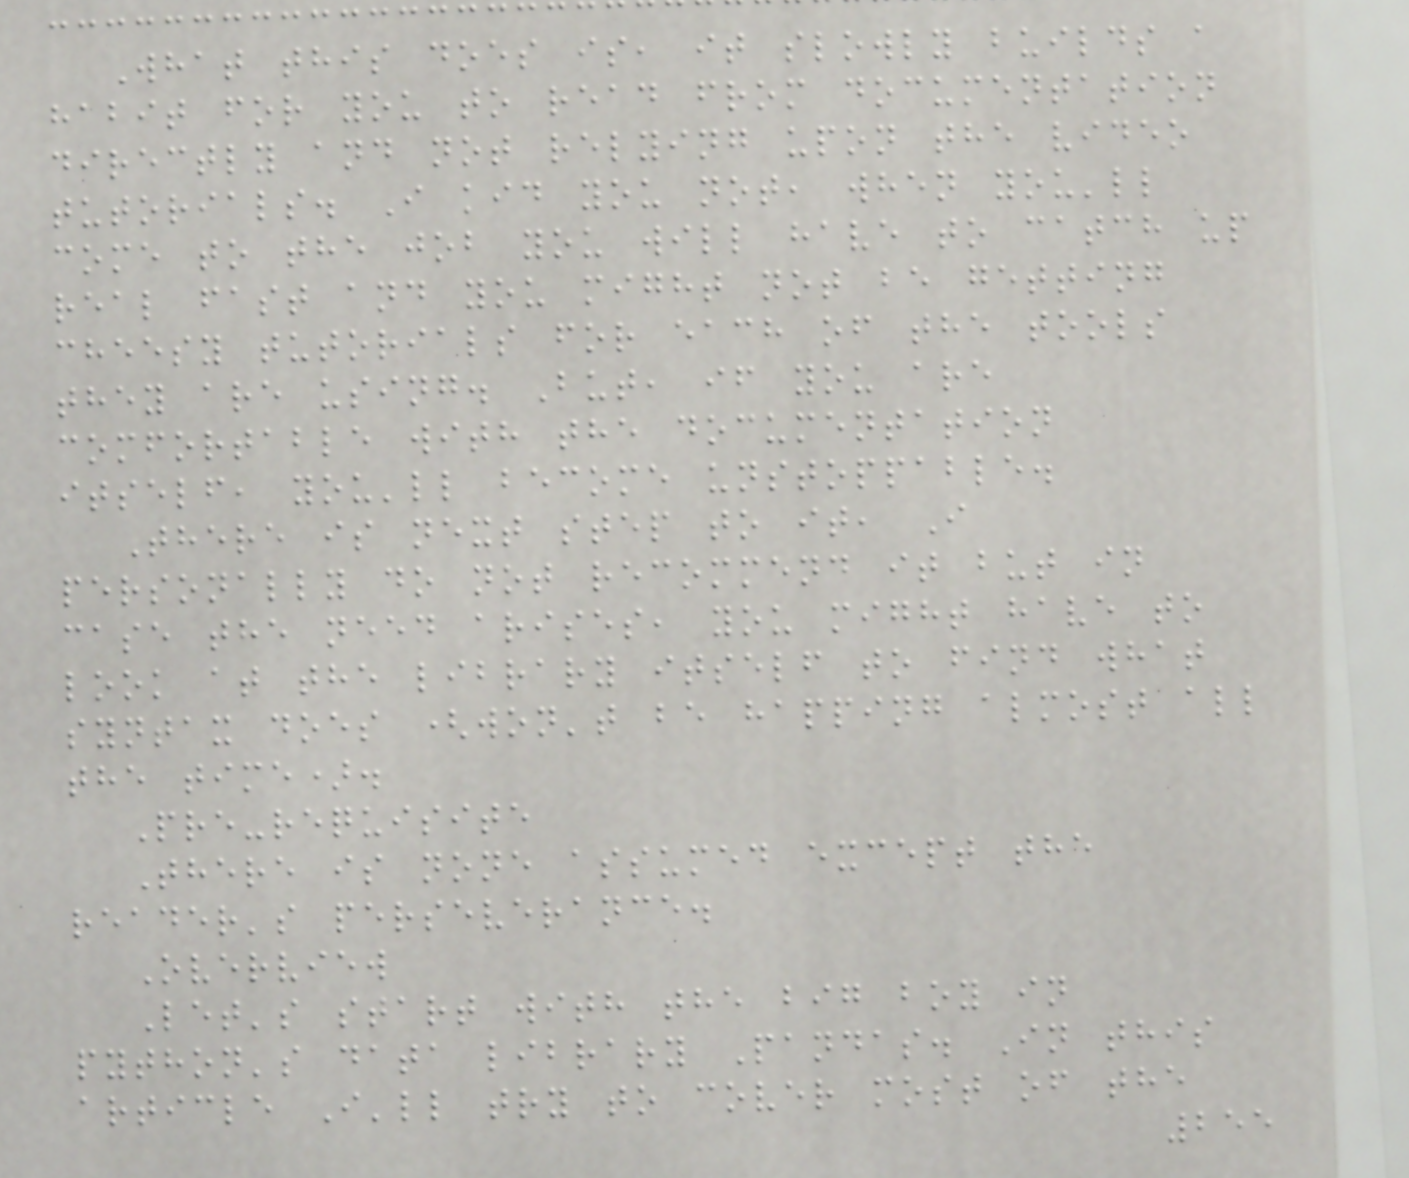What this does is, it slowly builds a
habit for you to read from documentation
directly and not relying upon the video
tutorials. I kid you not, when you'll
come to the job you will have to catch up
real fast and you might not be getting
cheesy tutorials for each of the tools
they are using. But, if you are
comfortable with the documentation
itself, you'll become unstoppable.
There is next step to it, I
personally do not recommend it but in
case the need arises, you might have to
look at the library itself to find what
syntax does (won't be happing almost all
the time).
Pre-requisite
There is none assumed except the
reader's perseverance.
Overview
Let's start with the big boy in
python's data library Pandas. In this
article I'll try to cover most of the
255
